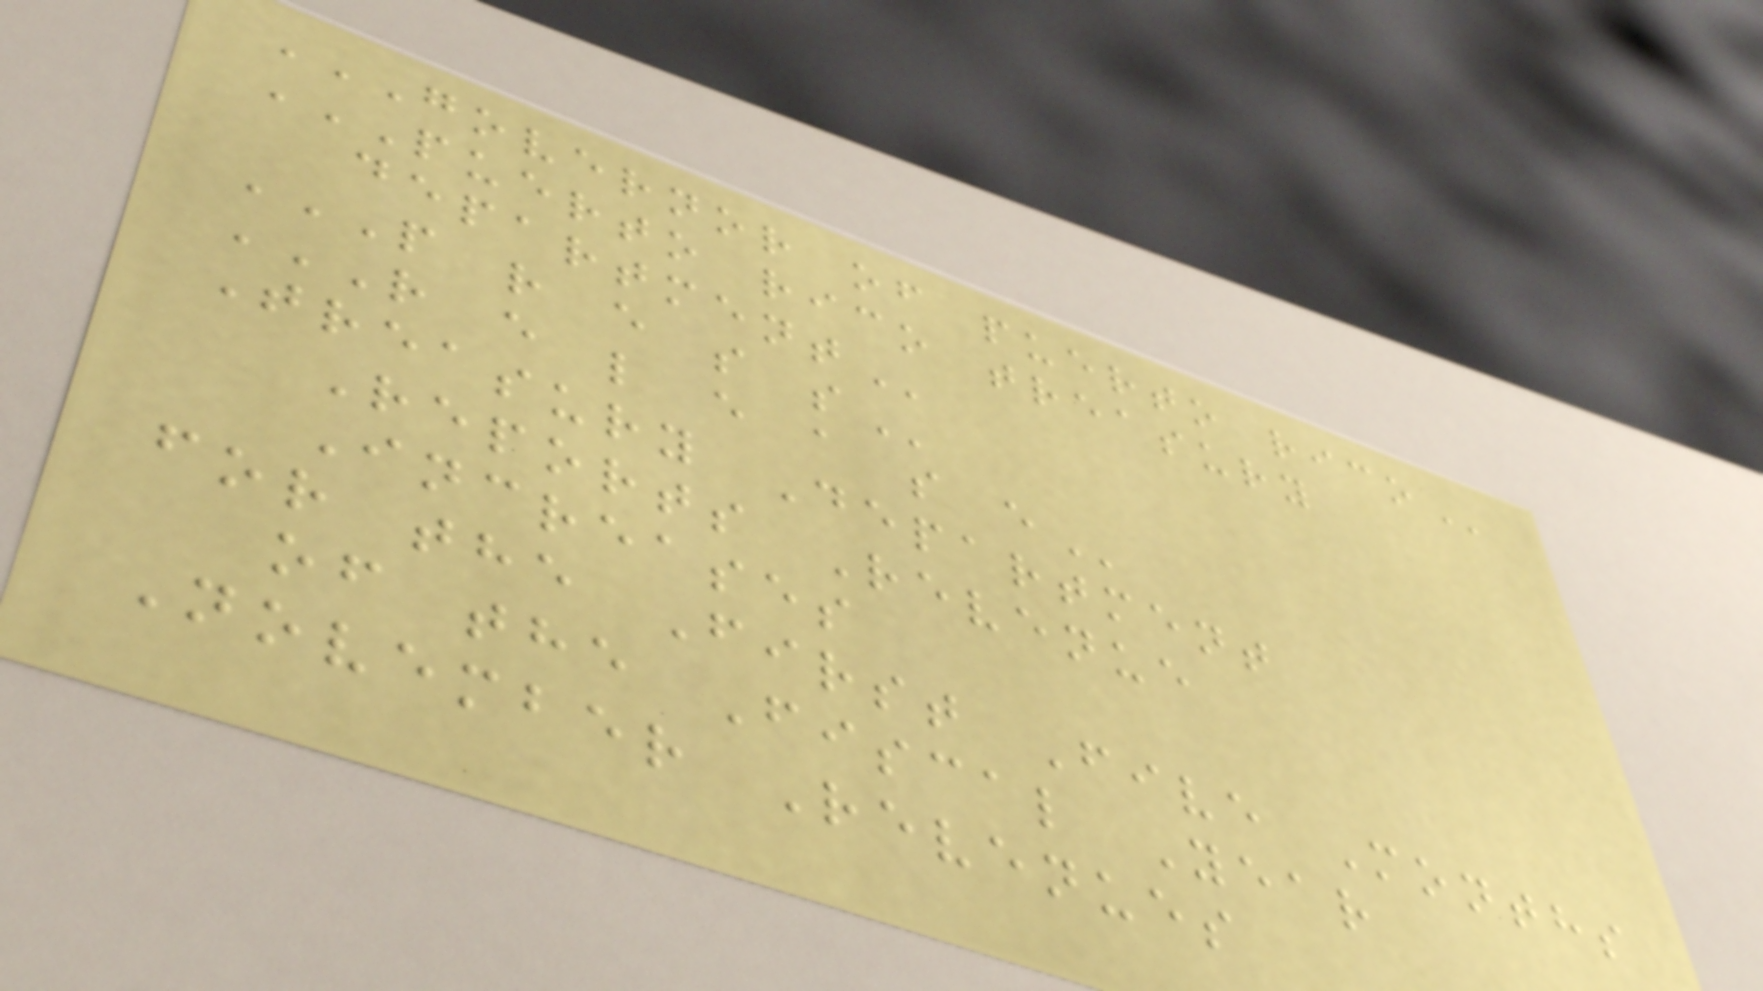GOVERNOR OF PUERTO RICO
PUERTO RICO TREASURY
DEPARTMENT
P R E S S
R E L E A S E
Treasury Department
Reports Revenue
Increases
for the First Five Months
of the Fiscal Year
November Revenues
